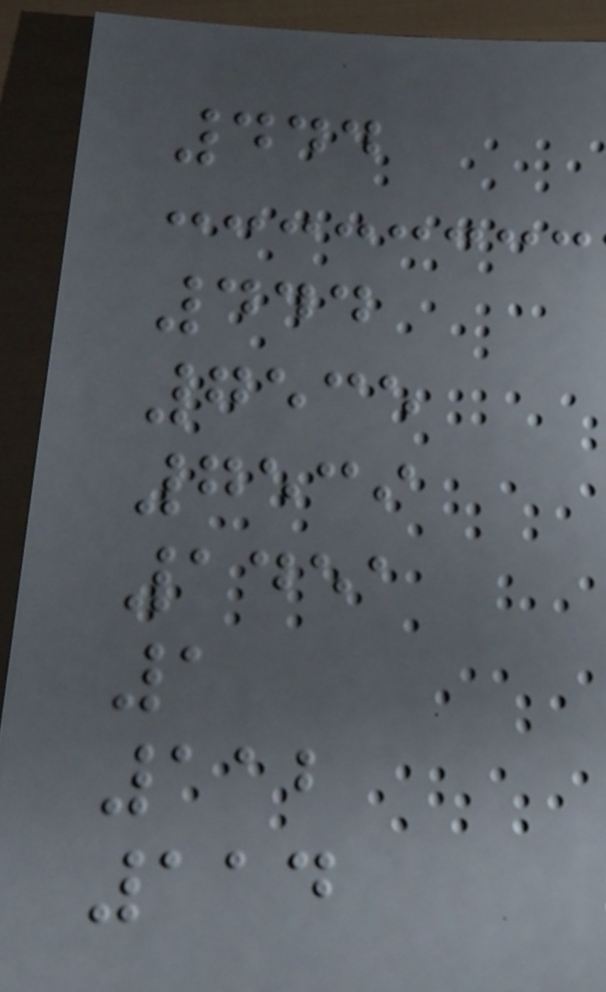444
444
7535
7539
1451
1
112
114
